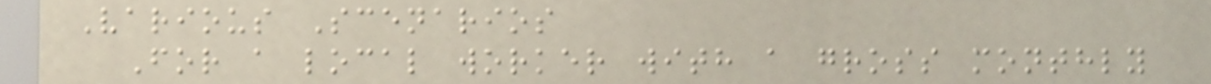Various Scenarios
For a local worker with a gross monthly
